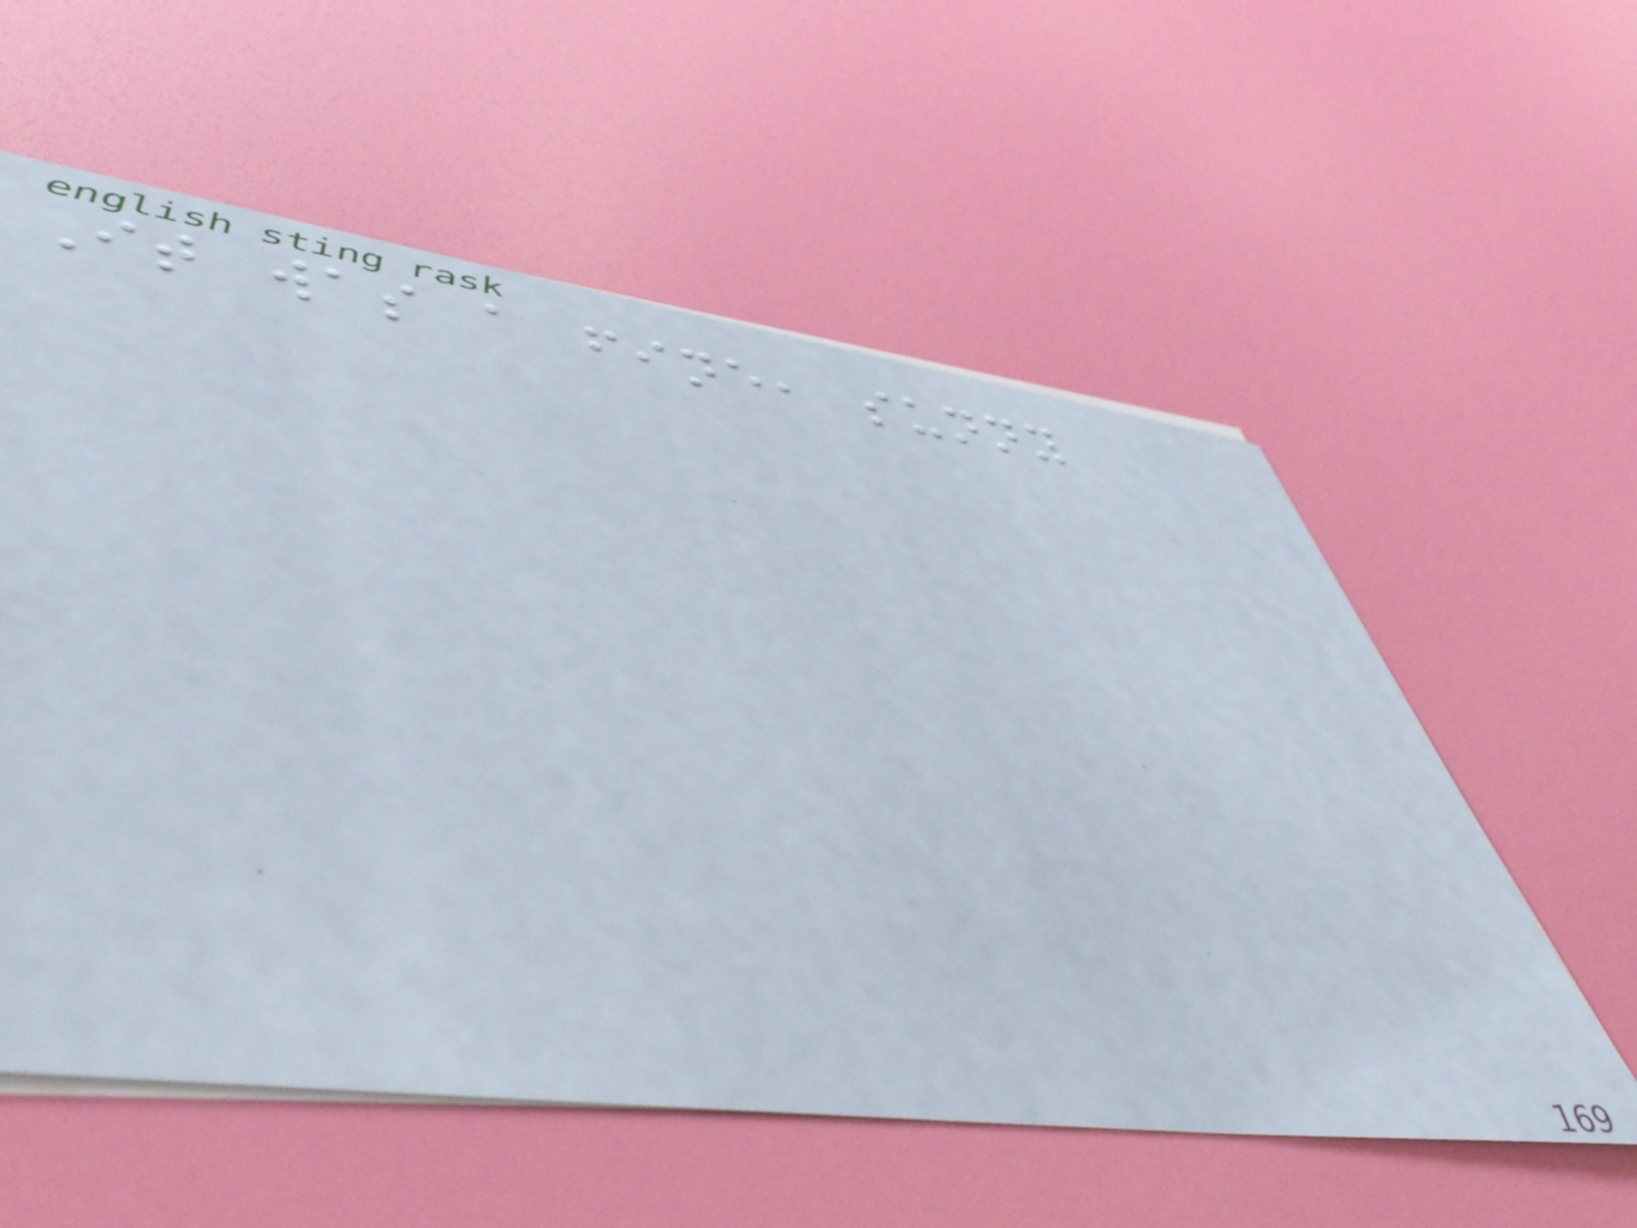It was a fine, sunny
